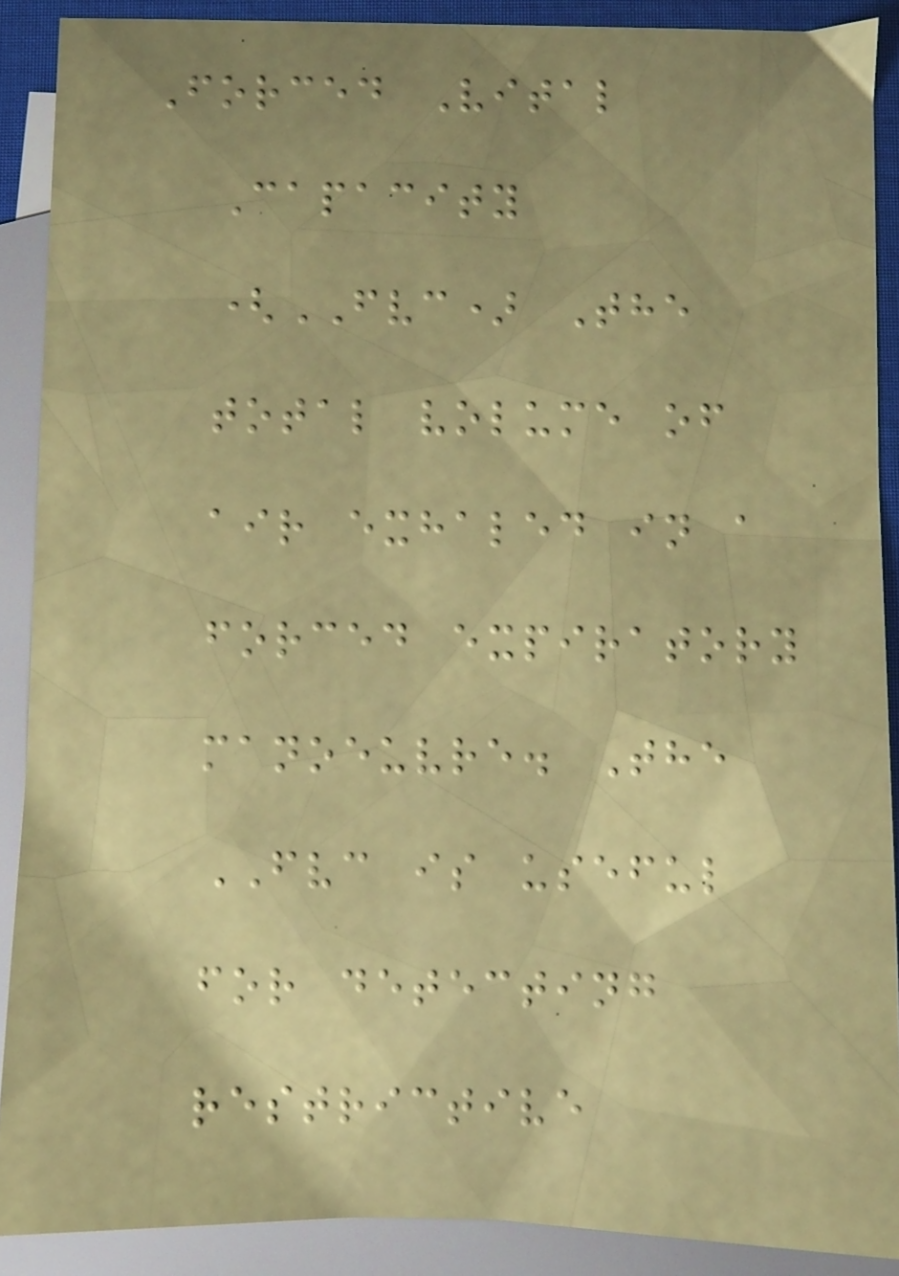Forced Vital
Capacity
(FVC) The
total volume of
air exhaled in a
forced expiratory
manoeuvre. The
FVC is useful
for detecting
restrictive
